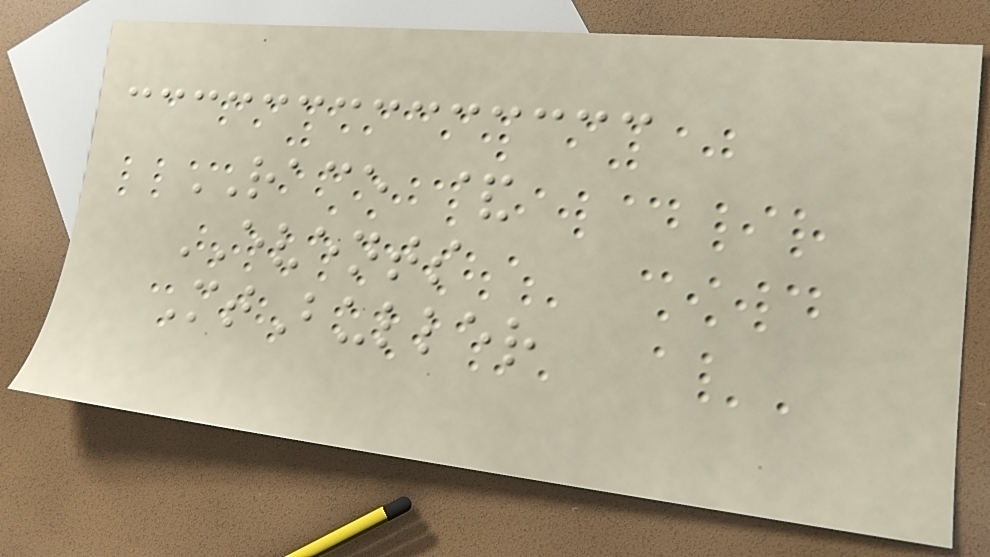RACE &
EVENTS
MtBuller
